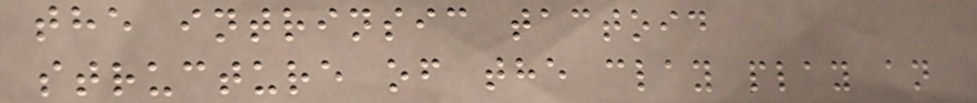the intrinsic tactoid
structure of the clay play an
